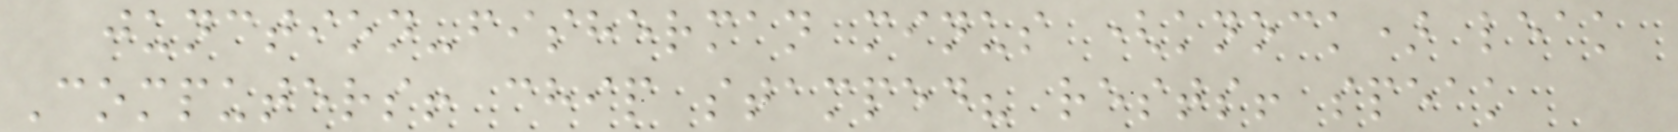junction-fisherman minus (knock) leak
Computers! chip stamped? rests! speak
